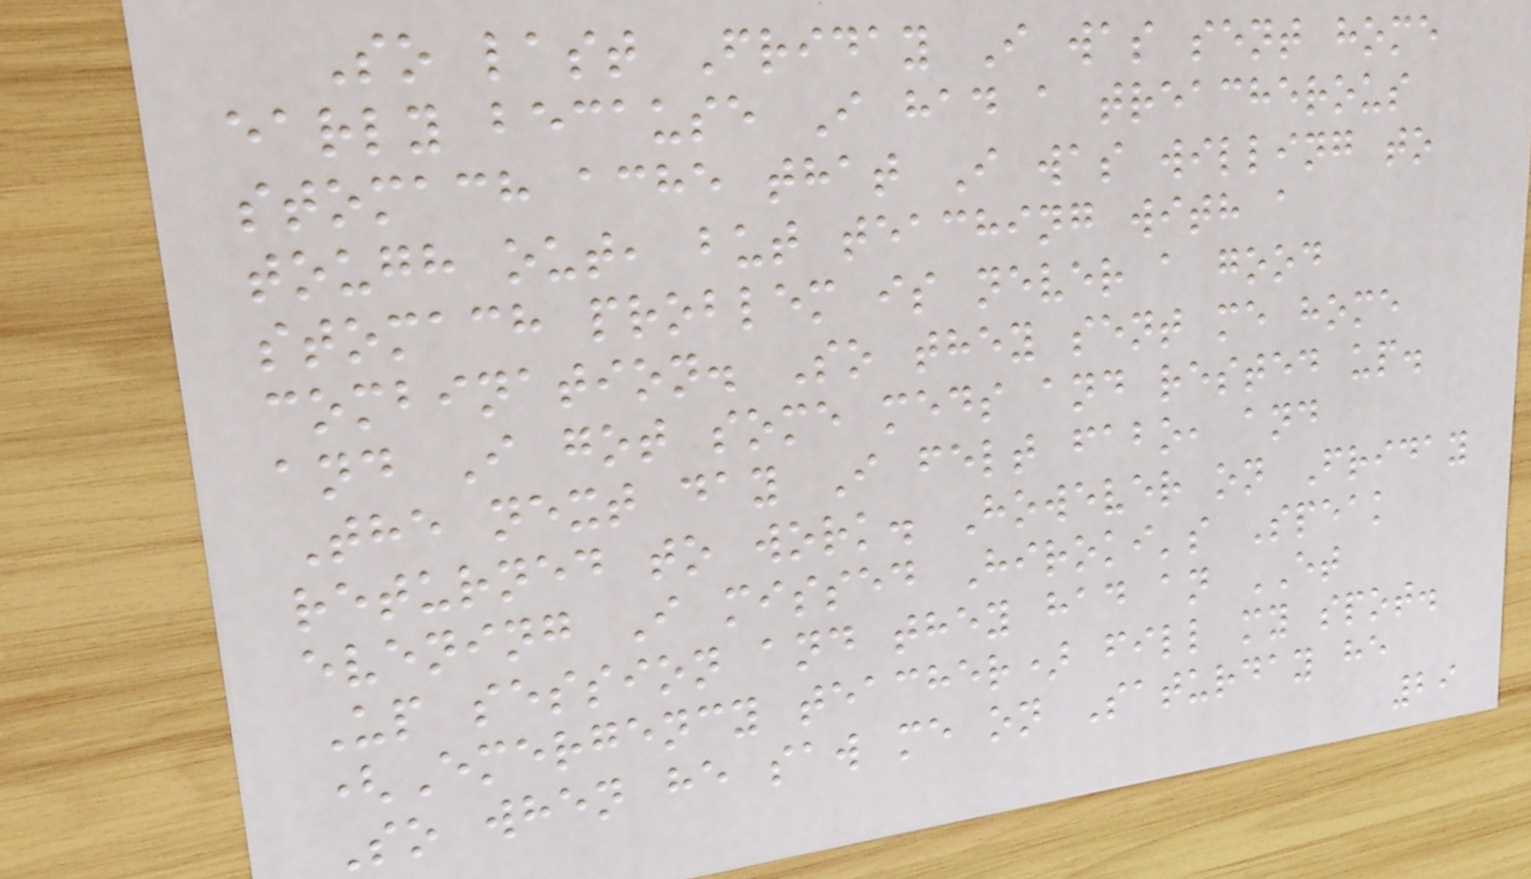So last Friday I was sent home
early because I had a treacherous
stomach ache that I was willing to
tough out, but teaching with a
stomach problem is never a good
combination. So they sent me home
and I got some meds and rested up.
The next day I felt fabo, and
returned to work. However on Friday
evening I missed Hiroki's Speak
Up session and they had an ET
(Emergency teacher) fill my spot.
So when he saw me on Saturday he
29
